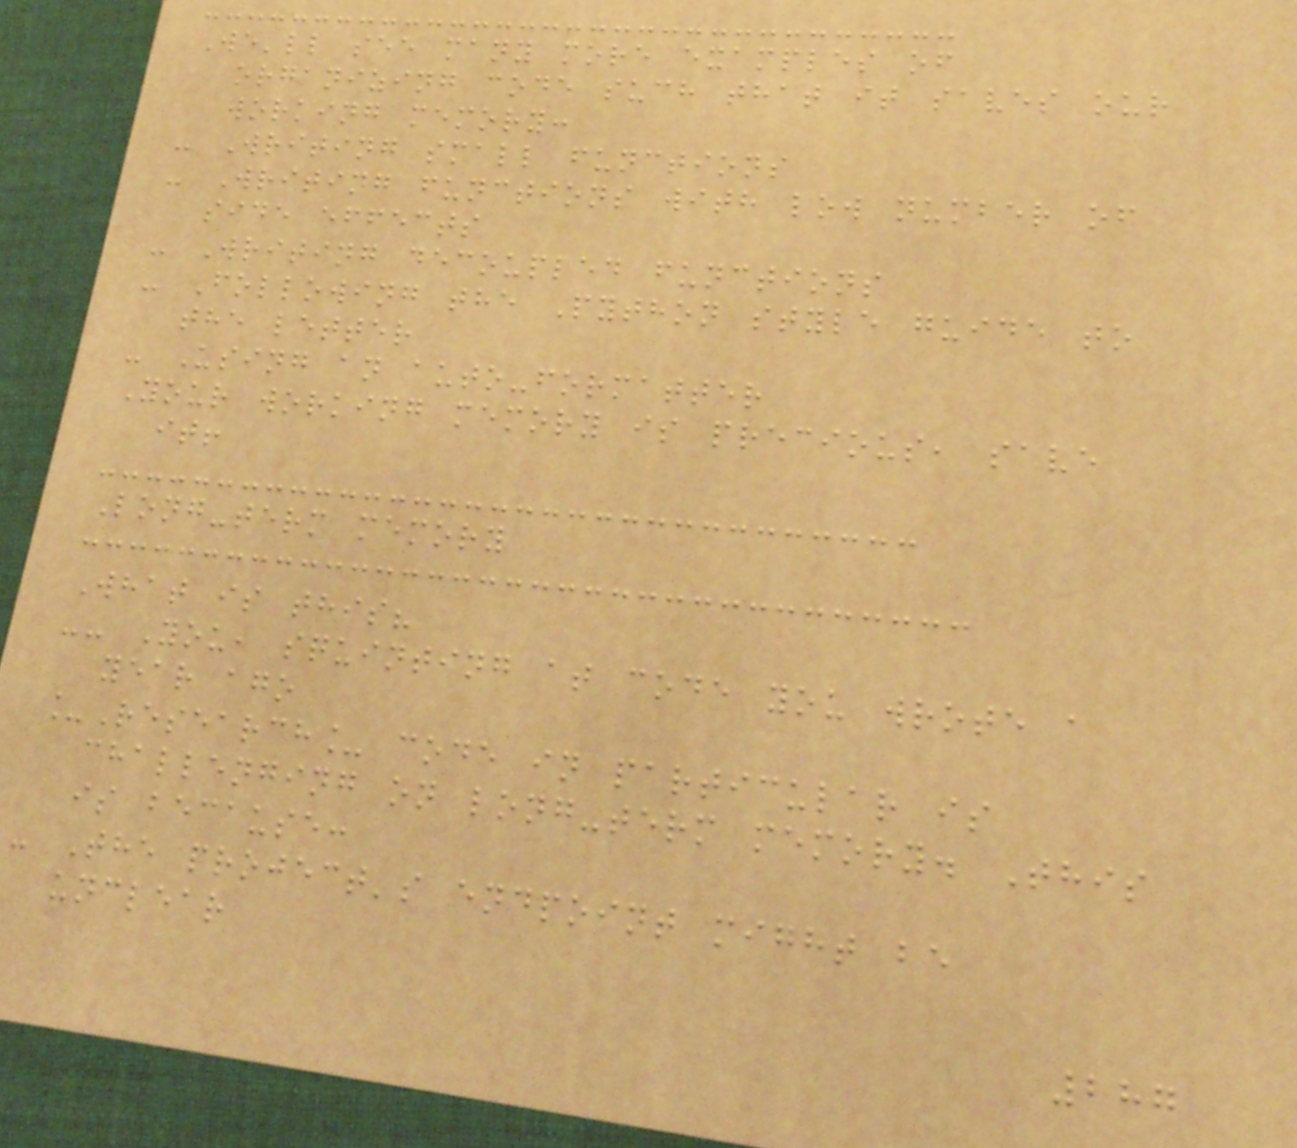We'll see many more examples of
organizing code such that it saves our
working memory:
- Writing small functions
- Writing functions with low number of
side effects
- Writing decoupled functions
- Following the Python style guide to
the letter
- Using an auto-formatter
Your working memory is precious, save
it!
Long-term memory
What is this?
-- You, squinting at code you wrote a
year ago
_Research_ code in particular is
challenging on long-term memory. This
is because:
- The project's endpoint might be
unclear
287
